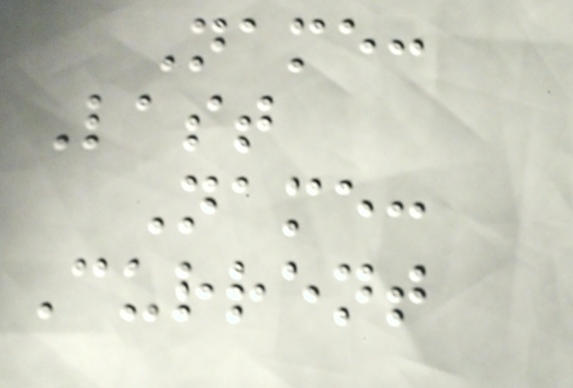Name:
Last
Name:
Current
